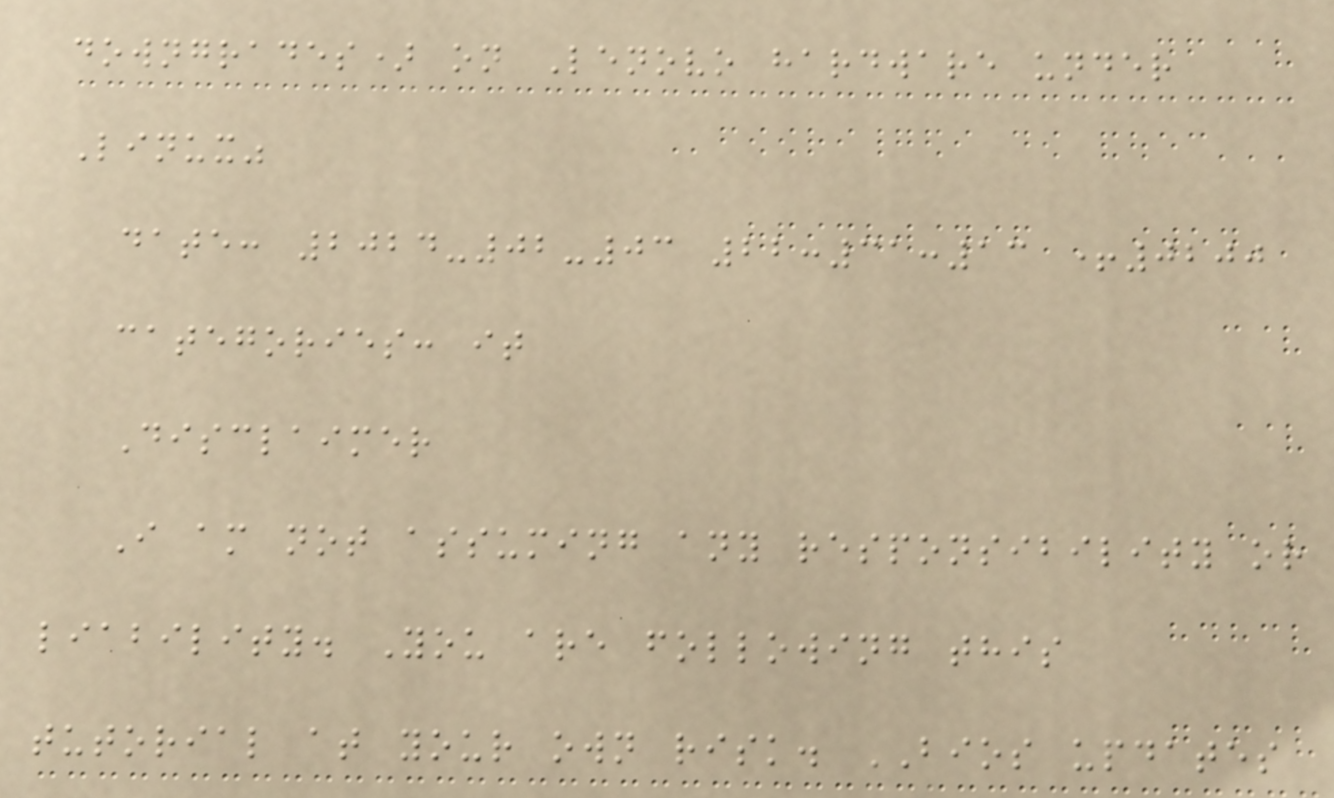downgrades) on Lenovo hardware under
Linux"
date: 2024-02-03 22:31:13 +0200
categories: it
Disclaimer
I am not assuming any responsibility or
liability. You are following this
tutorial at your own risk. BIOS updates
